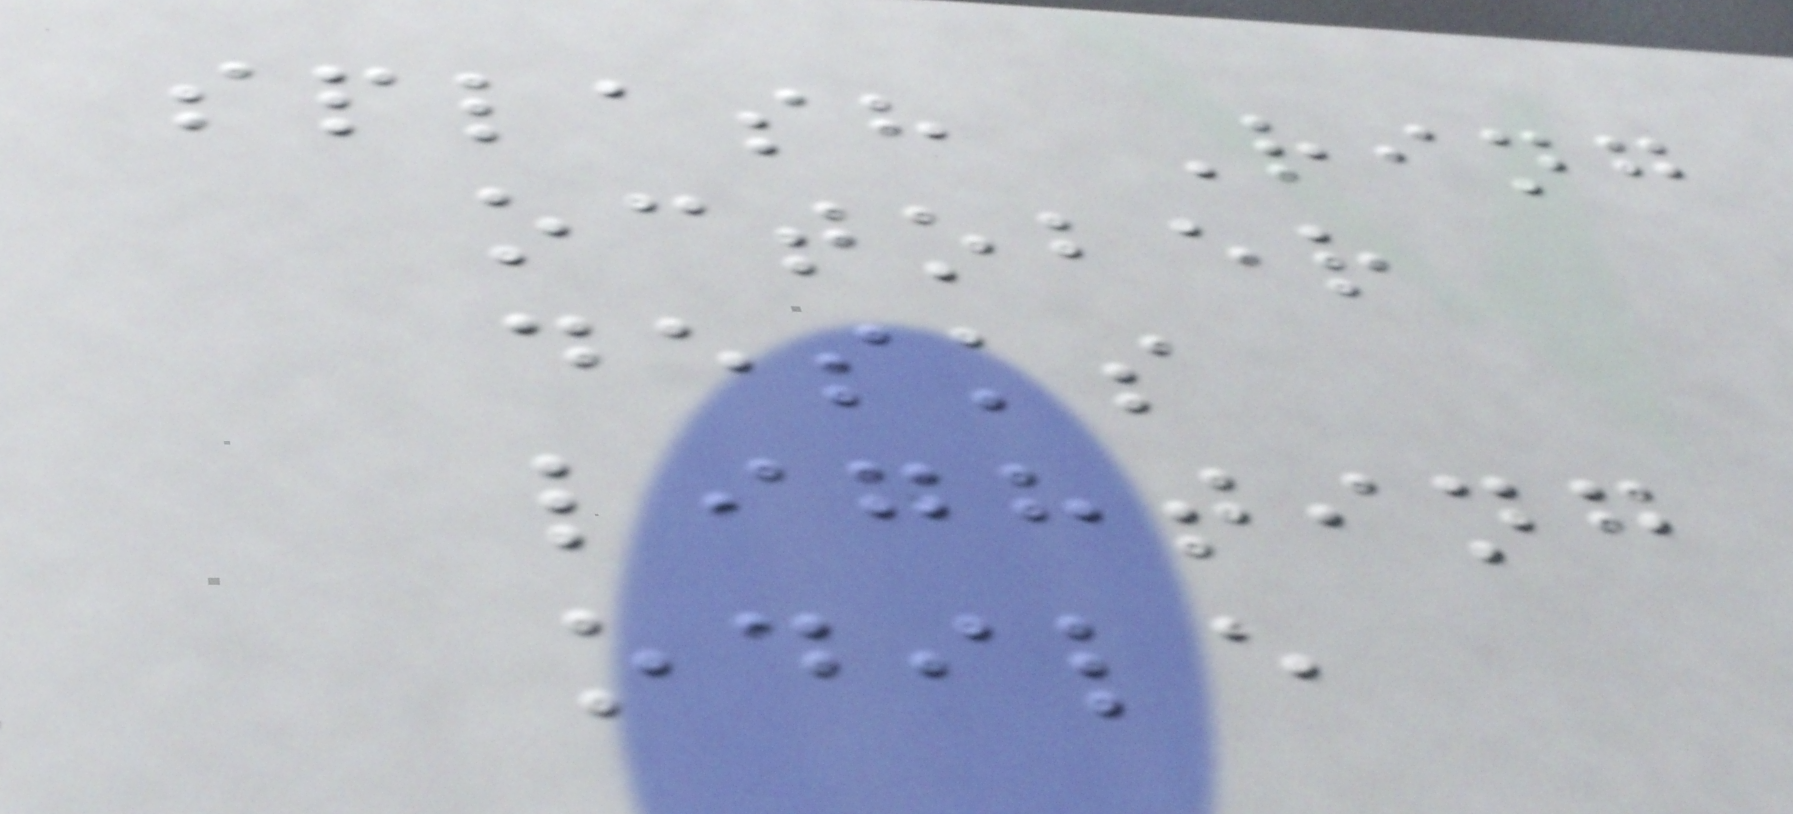splash Ring
october
desks
lighting
odile
